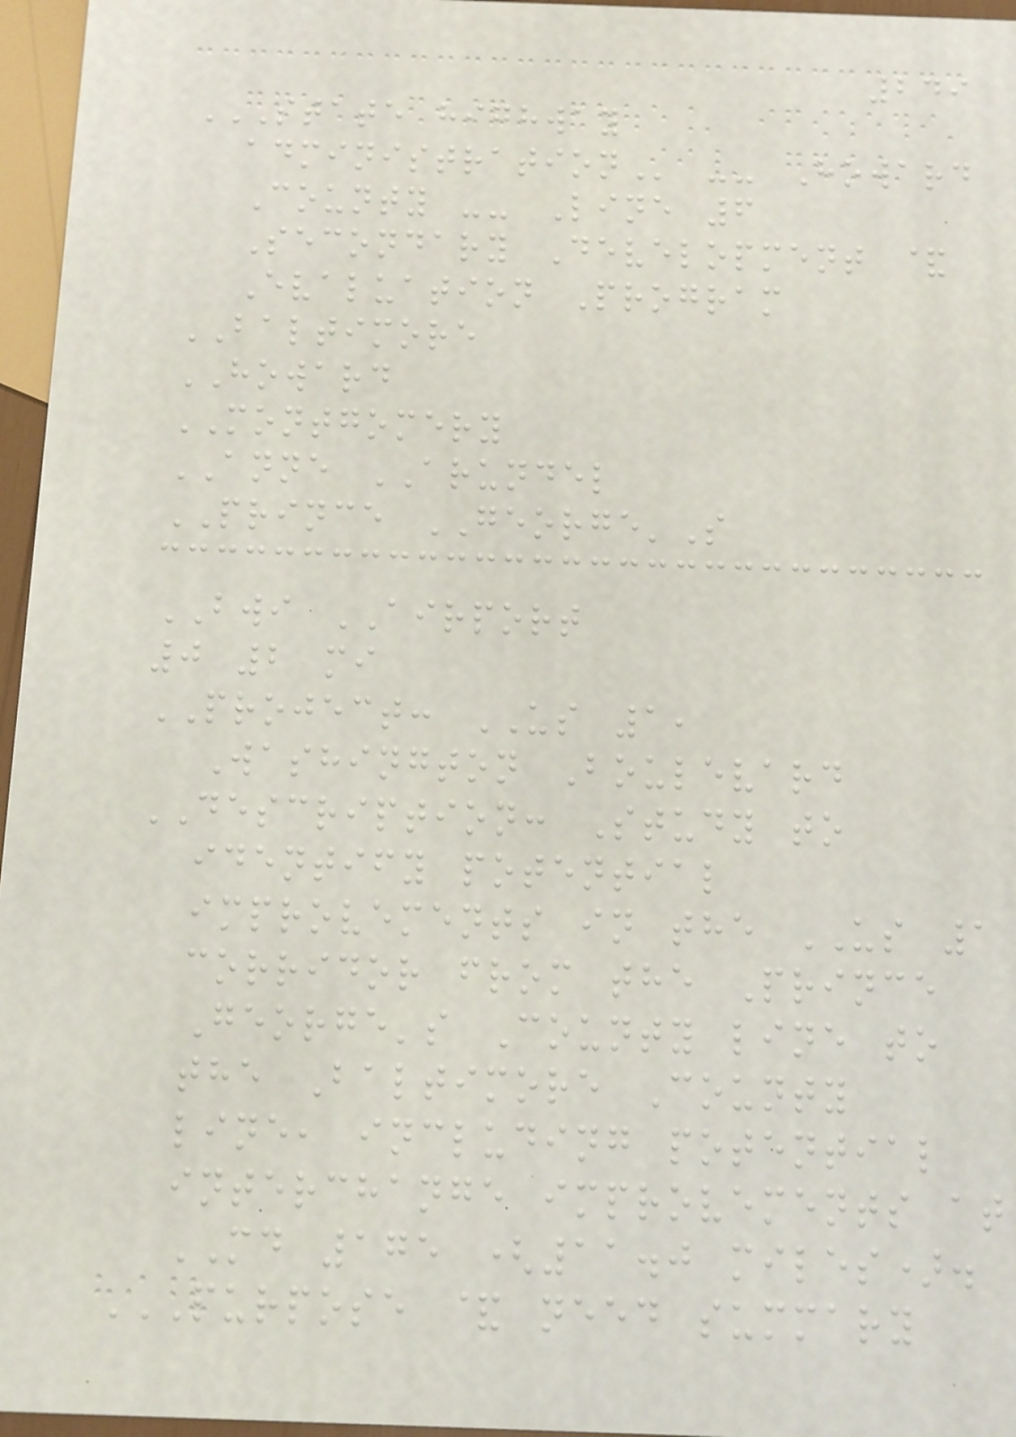249
STATE HIGHWAY
ADMINISTRATION -- Howard
County -- Line 6
Secondary Development &
Evaluation Program
BALTIMORE
HOWARD
MONTGOMERY
ANNE ARUNDEL
PRINCE GEORGE'S
BWI AIRPORT
0 2 mi
PROJECT: US 1,
Washington Boulevard
DESCRIPTION: Study to
identify potential
improvements in the US 1
corridor from the Prince
George's County line to
the Baltimore County
line, including potential
interchange improvements at
MD 175 (11.0 miles).
PURPOSE & NEED SUMMARY
